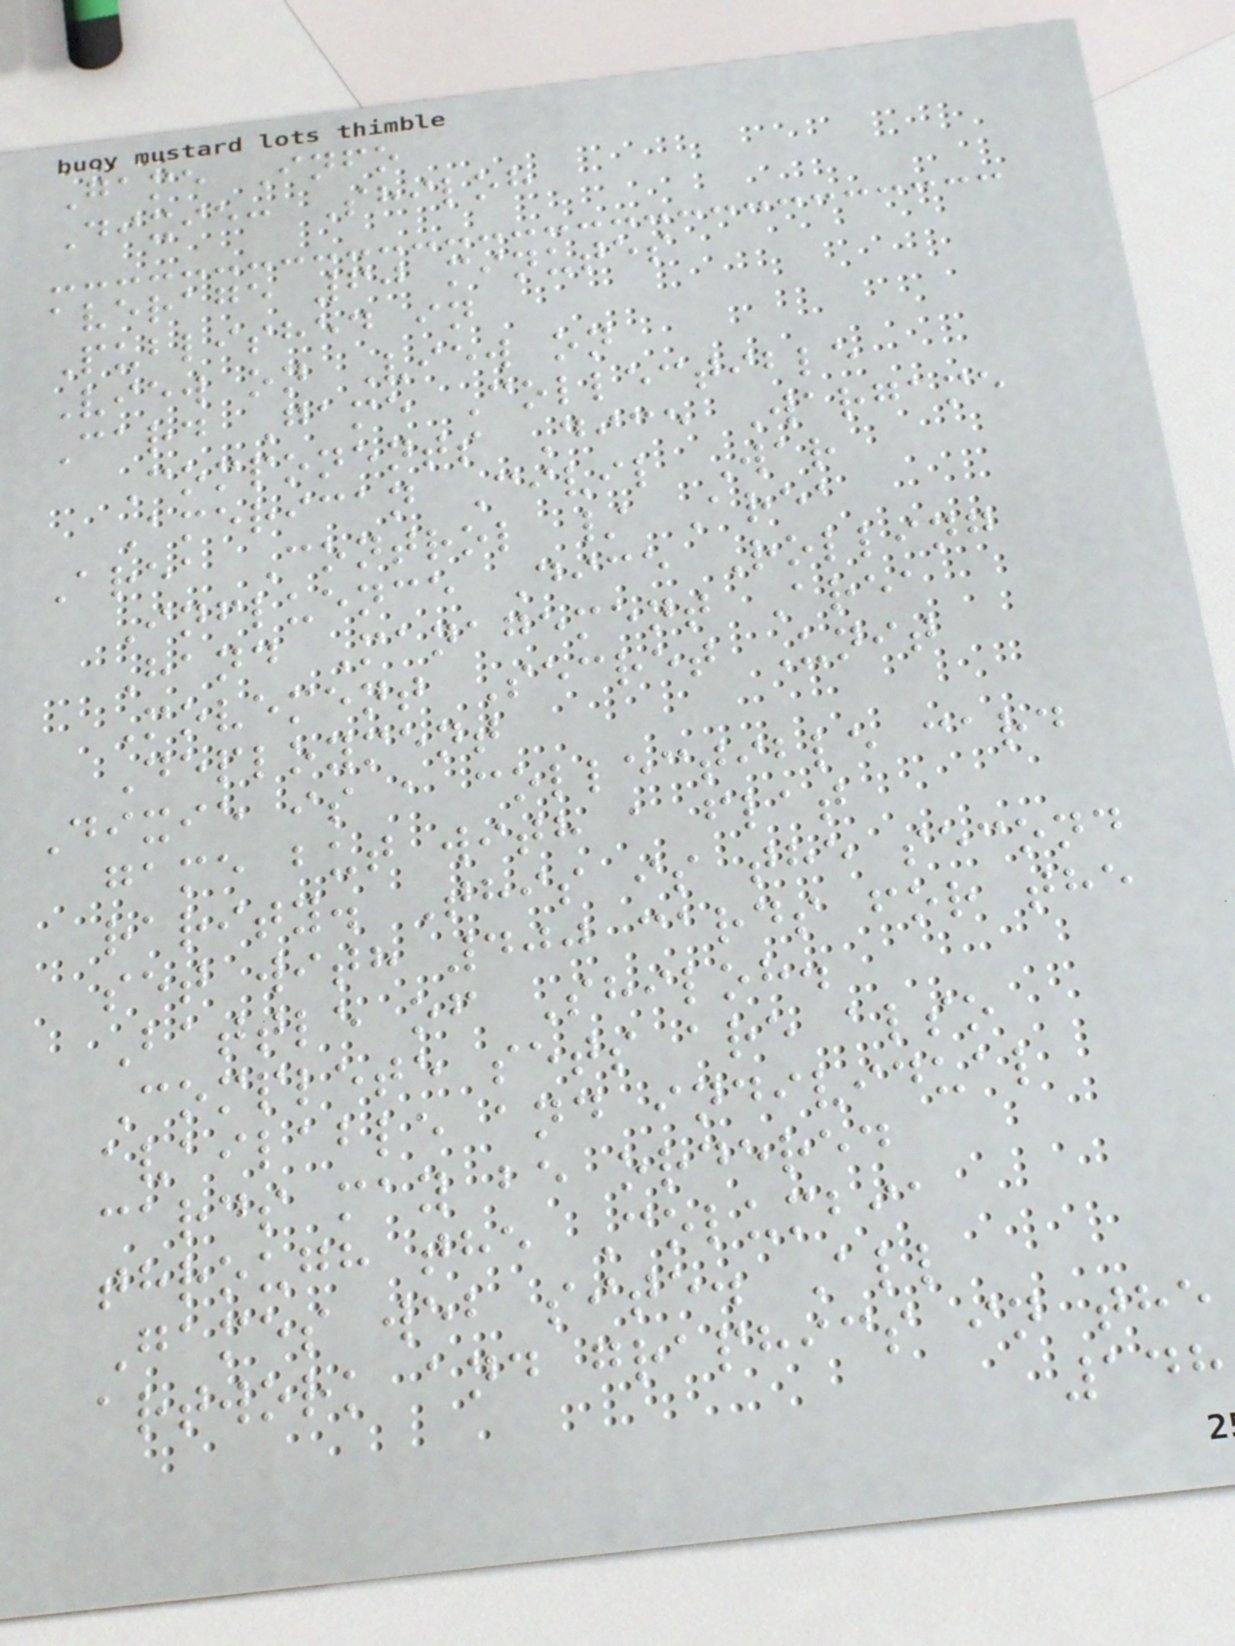Game Info
Dixie: Shiloh
average 60 minutes
Published in
View on View on
Card Game Collectible
Components Dice Wargame
American Civil War
Area Control / Area
Influence Dice Rolling
Hand Management Area
Movement Secret Unit
Deployment
Dixie is a collectible card
game but with a flat
rarity. This is the second
set with 400 cards for the
Battle of Shiloh.
Complete sets are also
available and individual
cards may be ordered
through the Columbia
Games web site. All
artwork and graphics in the
148
